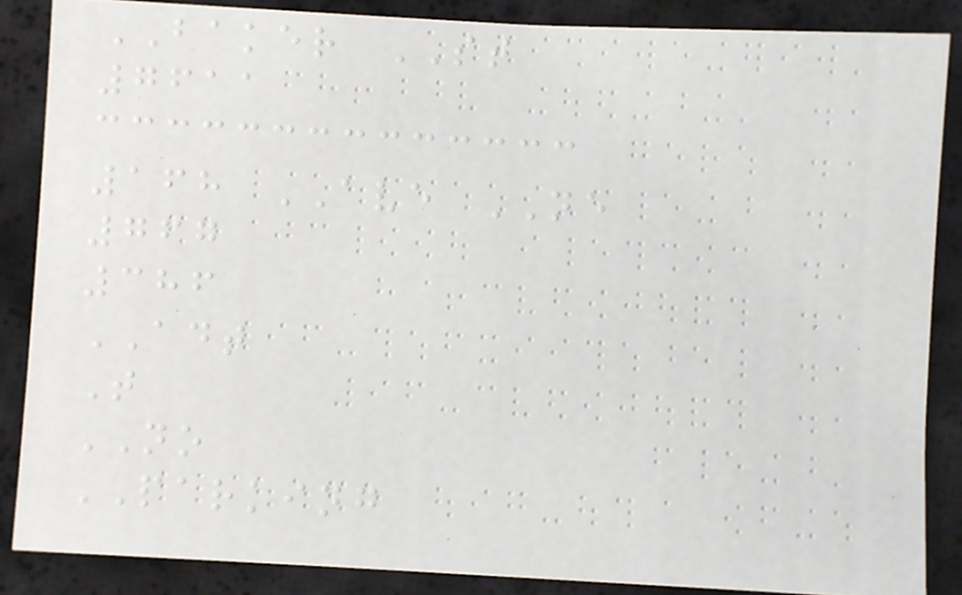BAKER ST
7611
168 AVE NE
767
386
ADT
T
NO
PARKING
